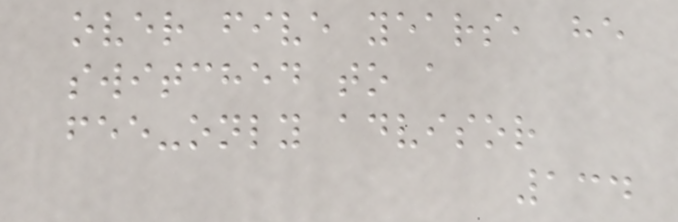over five years, he
switched to a
fee-only advisor
134
